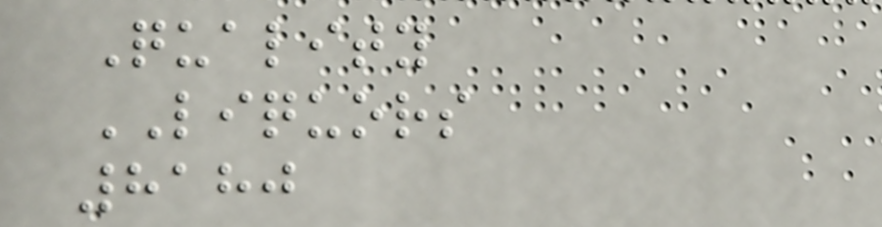Quality
LIQUORS
8180
